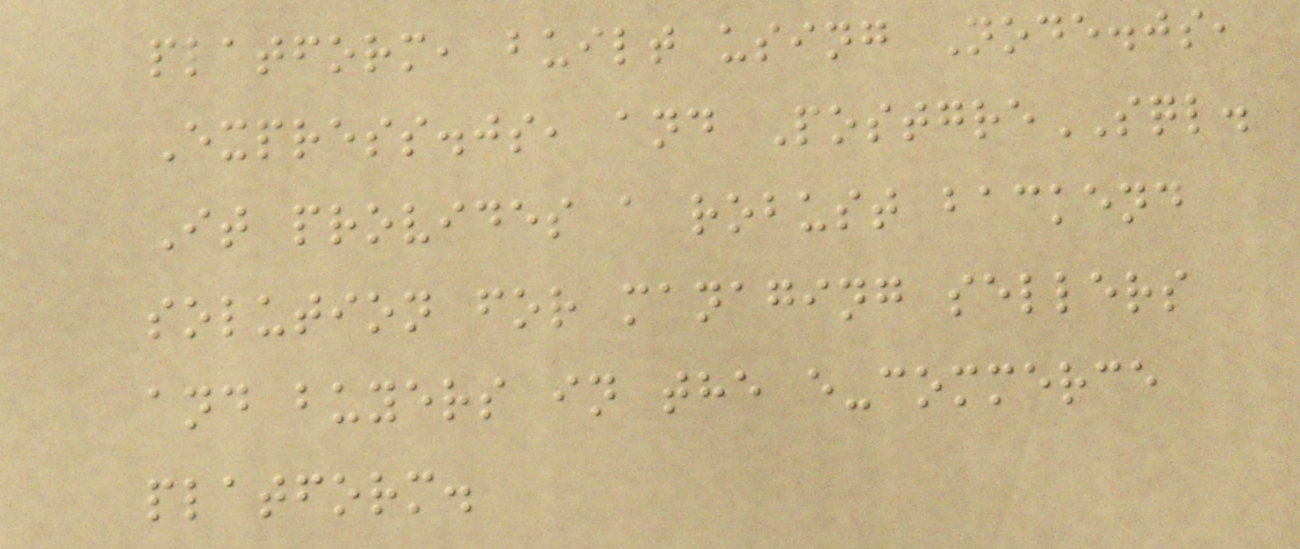platform, built using Node.js,
Express.js, and PostgreSQL.
It provides a robust backend
solution for managing sellers
and buyers in the e-commerce
platform.
